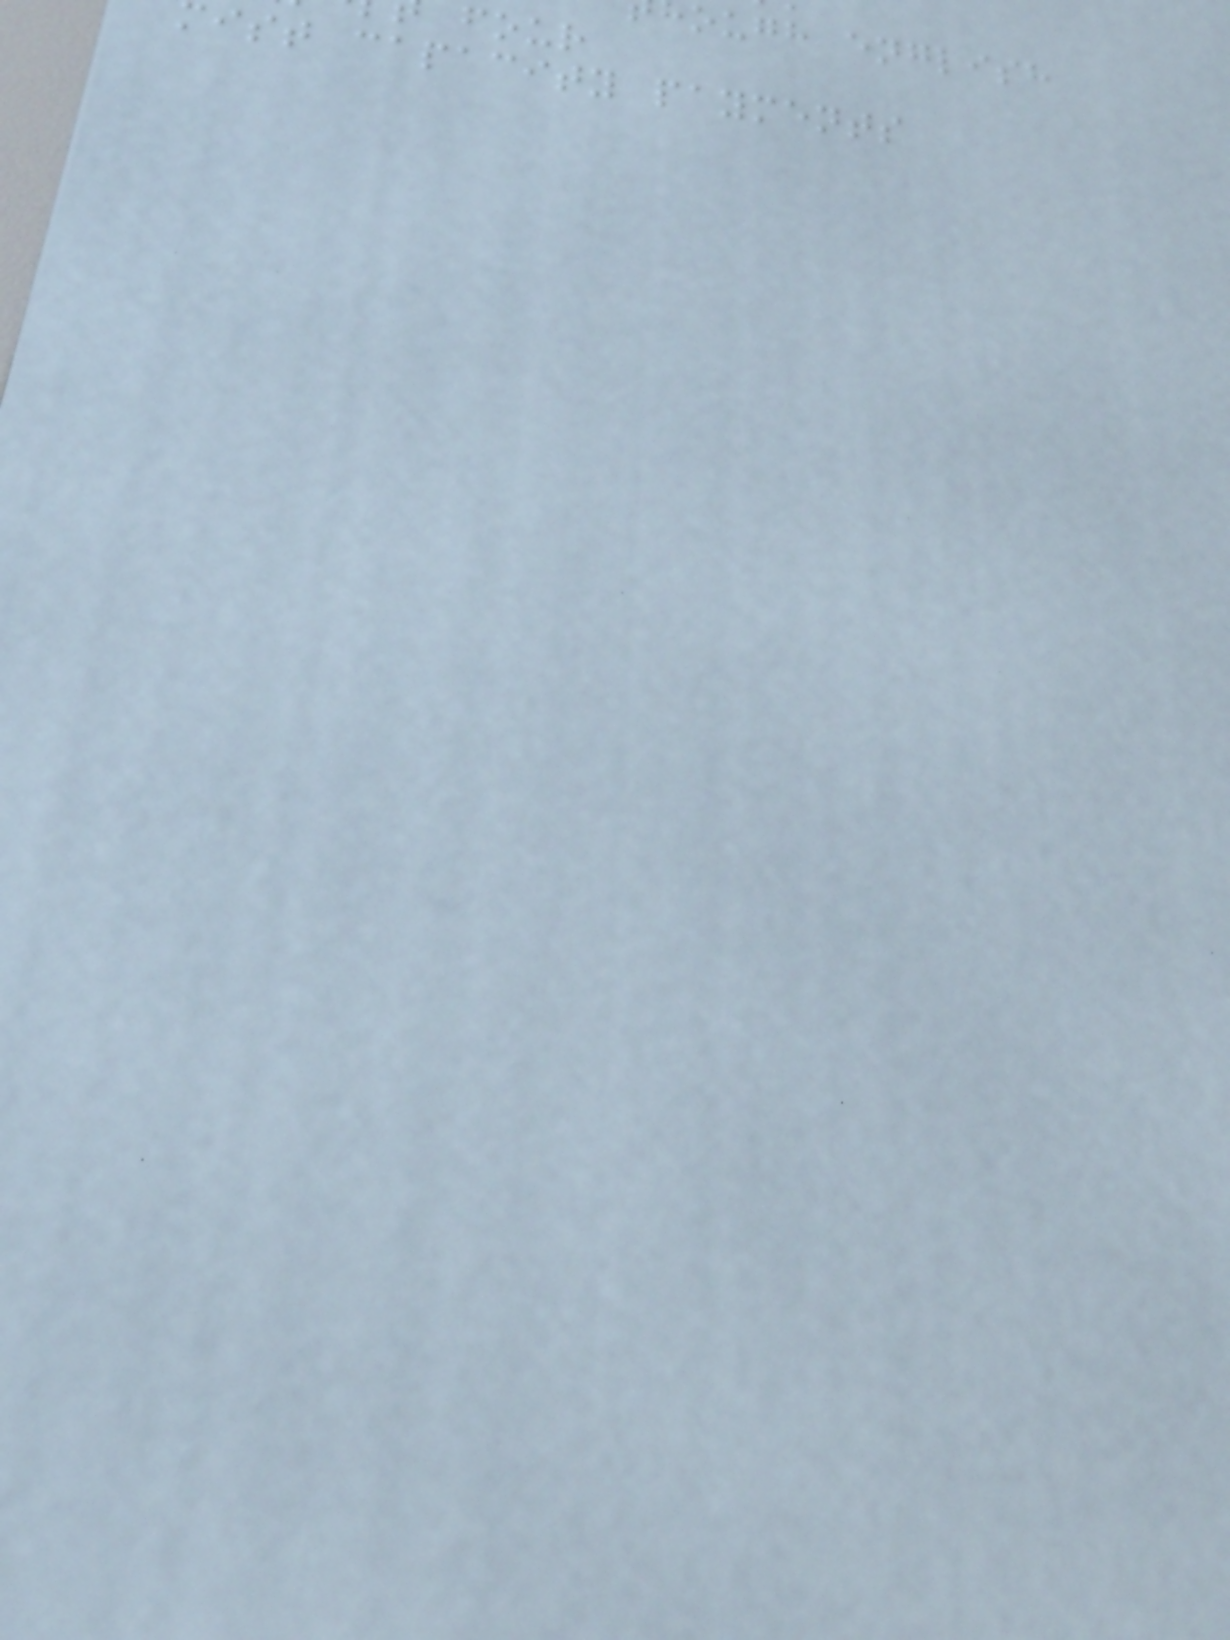ough english
four
ist capacity payments
